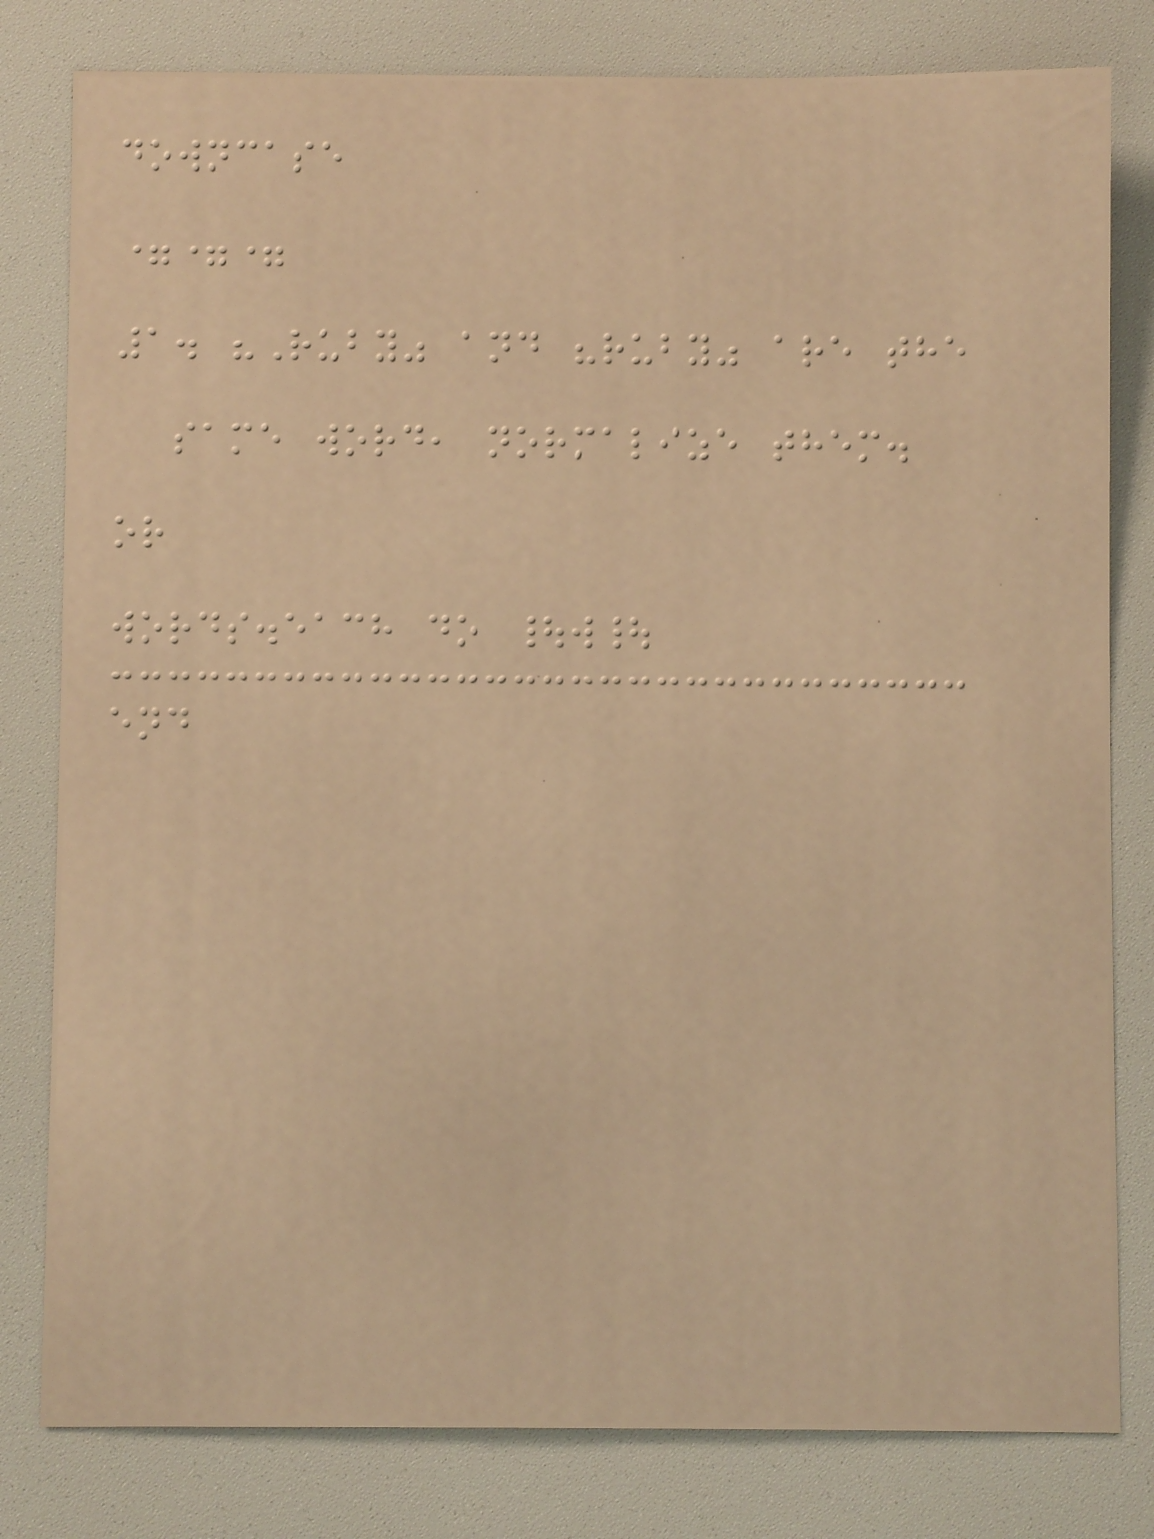downcase
===
1. "Ruby" and "ruby" are the
same word, normalize them.
or
words.each do |w|
end
